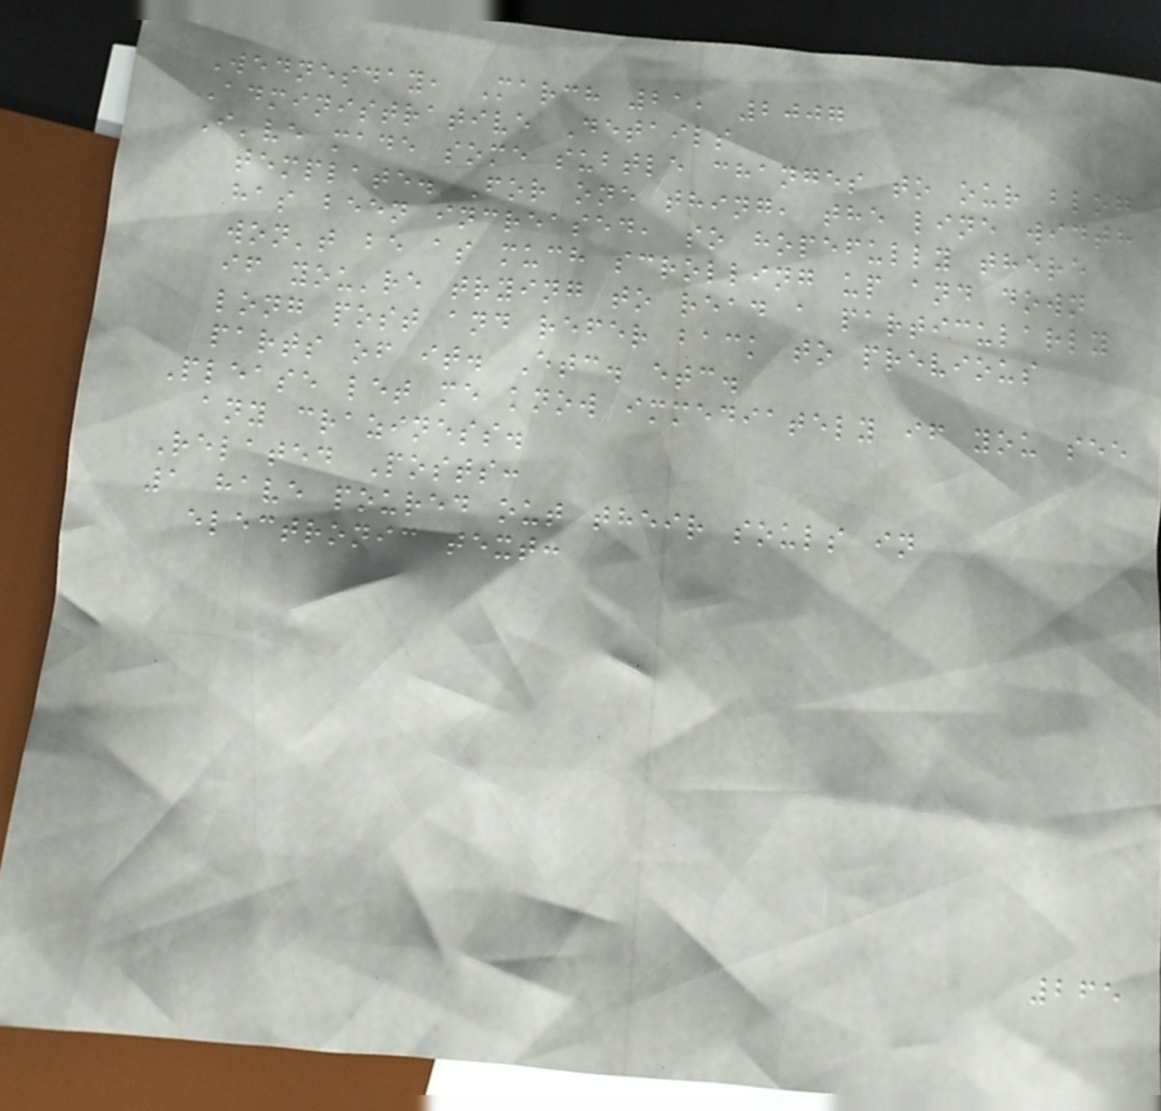Wednesday, March 21, 2007
Administrative Details
I've made some subtle changes to our blog
template. For one thing, the line width
has been increased, so hopefully there
won't be as much scrolling up and down
if you're trying to read a particularly
long post and refer back to previous
parts of it. Etc. etc.
Please let me know immediately if you see
any craziness.
Related Posts:
1 have poured out their souls in
electronic text:
265
